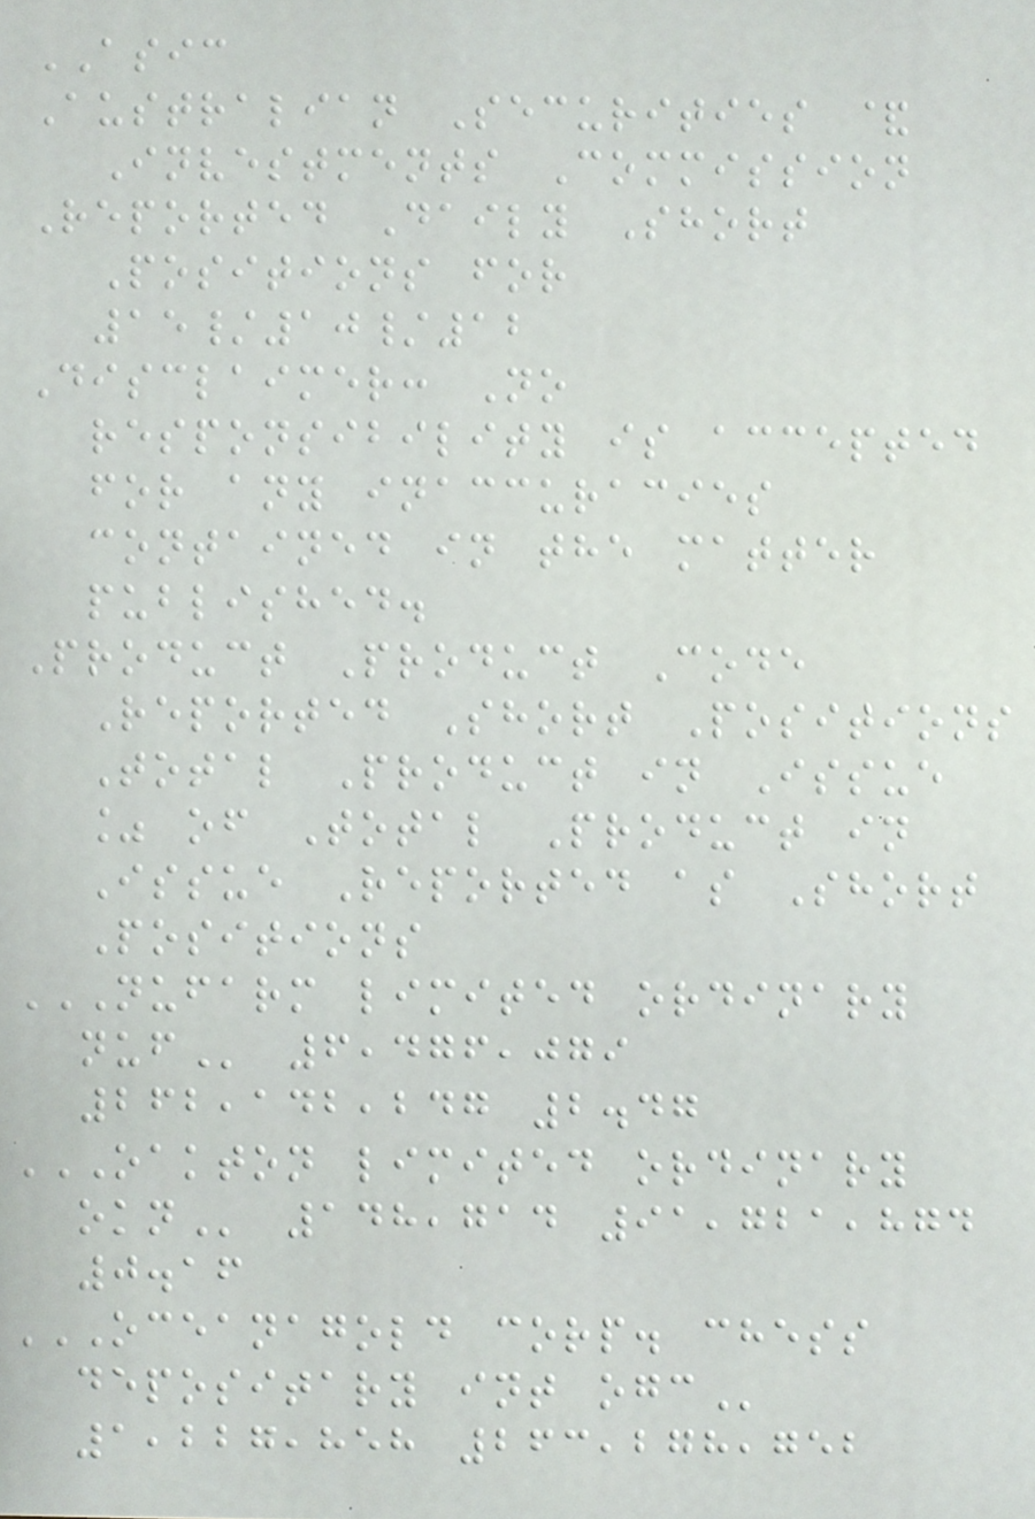ASIC
Australian Securities &
Investments Commission
Reported Daily Short
Positions for
15/10/12
Disclaimer: No
responsibility is accepted
for any inaccuracies
contained in the matter
published.
Product Product Code
Reported Short Positions
Total Product in Issue
% of Total Product in
Issue Reported as Short
Positions
NUFARM LIMITED ORDINARY
NUF 6,476,079
262,142,247 2.47
OAKTON LIMITED ORDINARY
OKN 148,714 91,721,874
0.16
OCEANAGOLD CORP. CHESS
DEPOSITARY INT OGC
1,227,858 263,278,752
